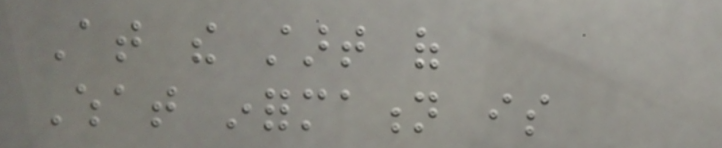At the start of
What information is
